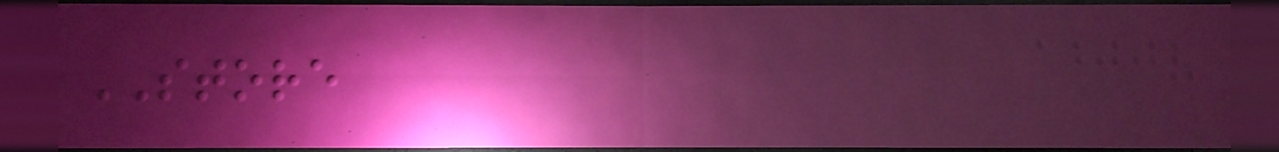STORE
